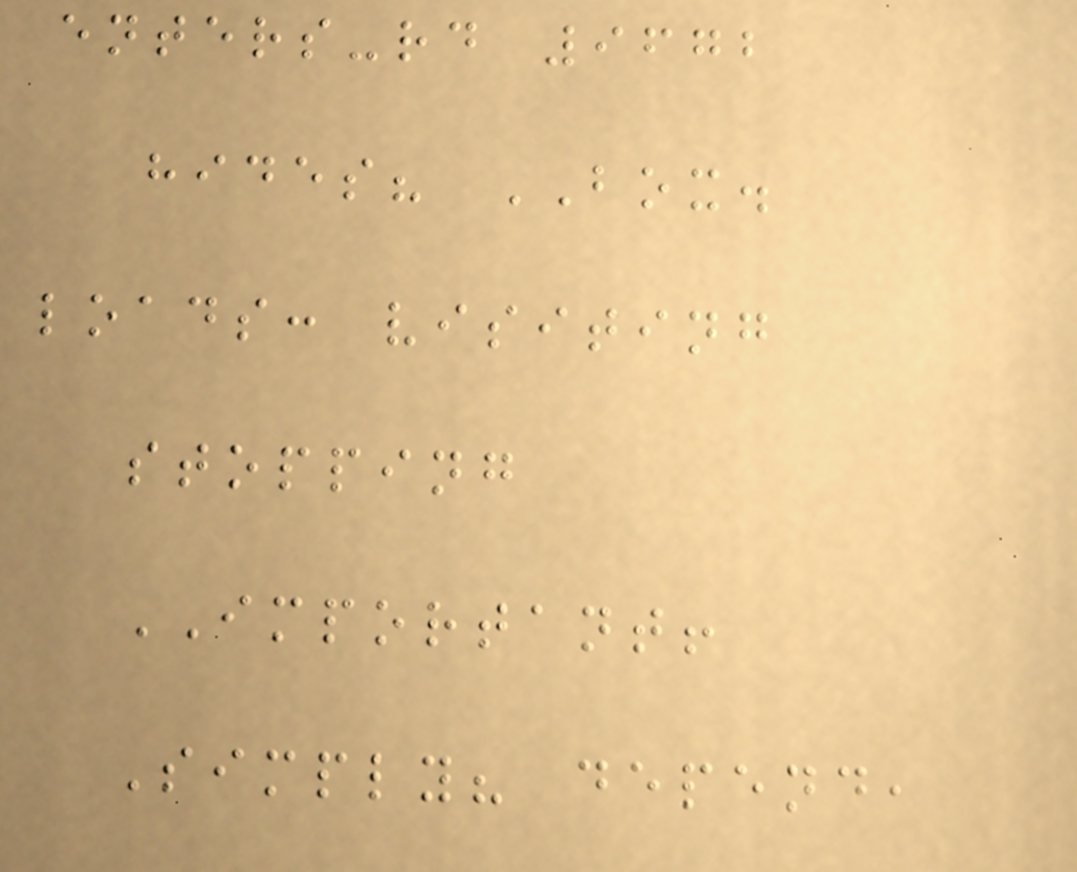enters-rd 9672
hides? BOX.
loads: visiting
stopping
IMPORTANT!
Simply? depend,
